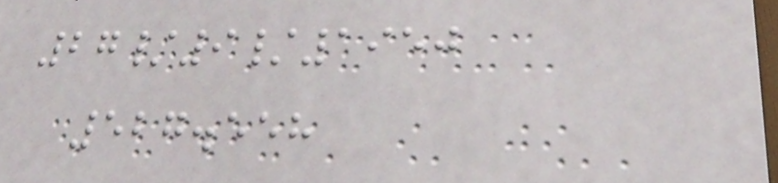27/9/1950
527.558
